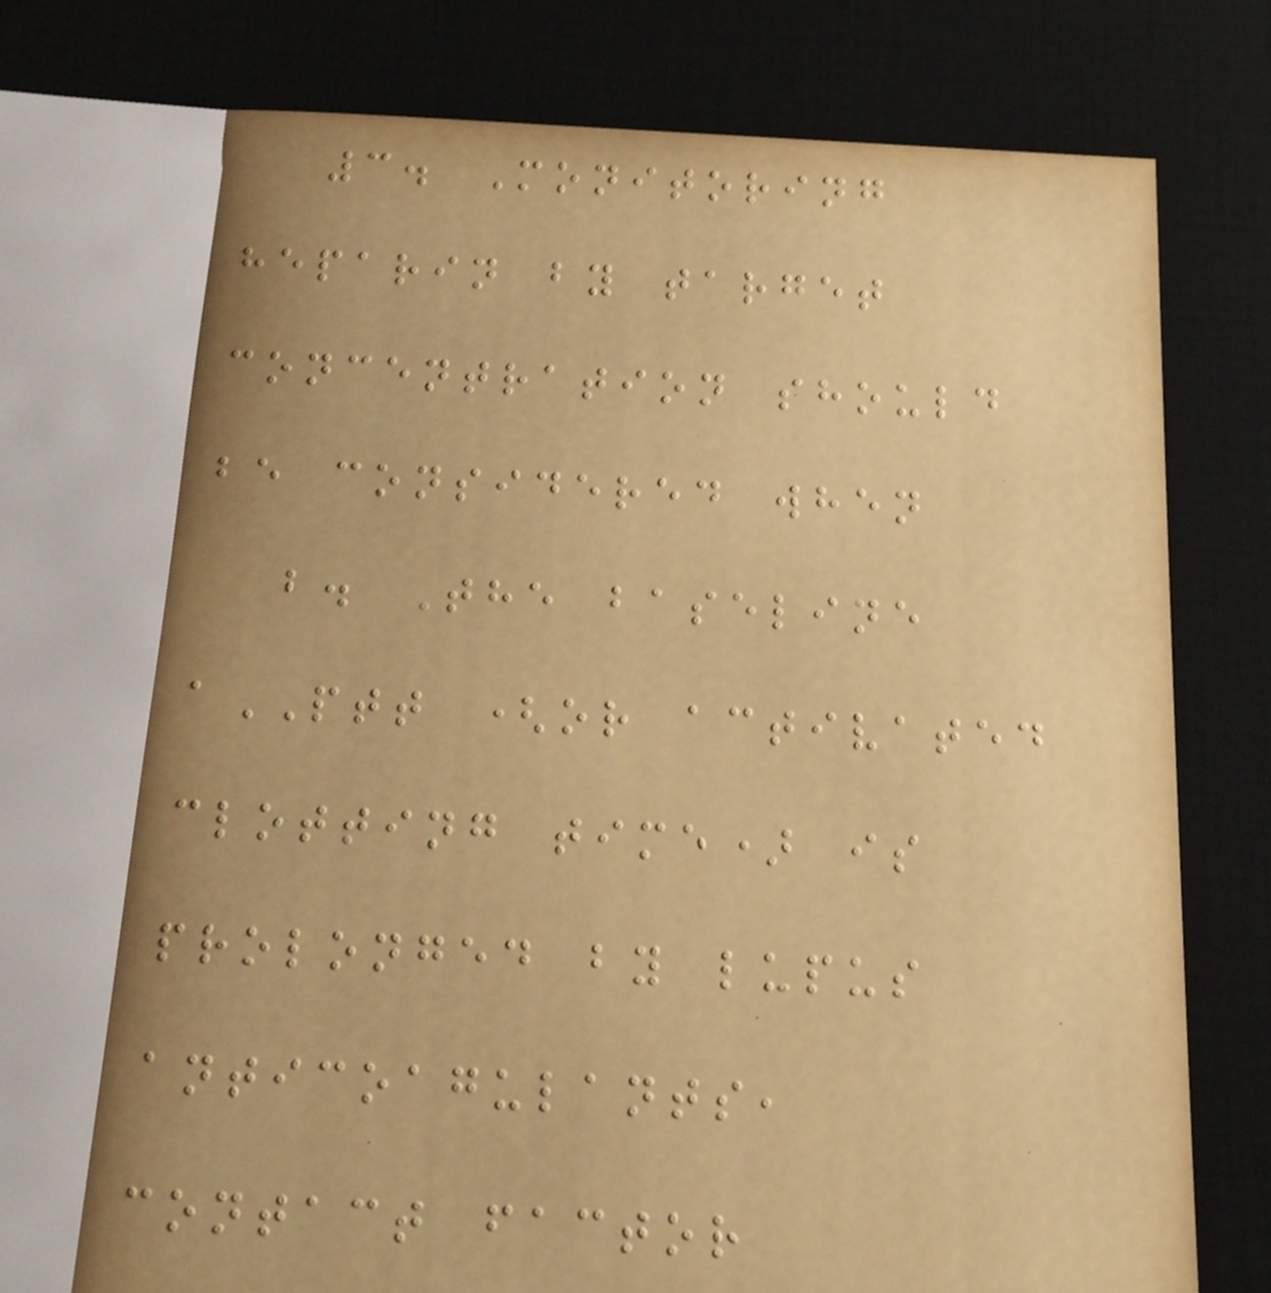3. Monitoring
heparin by target
concentration should
be considered when
b. The baseline
aPTT (or activated
clotting time) is
prolonged by lupus
anticoagulants,
contact factor
